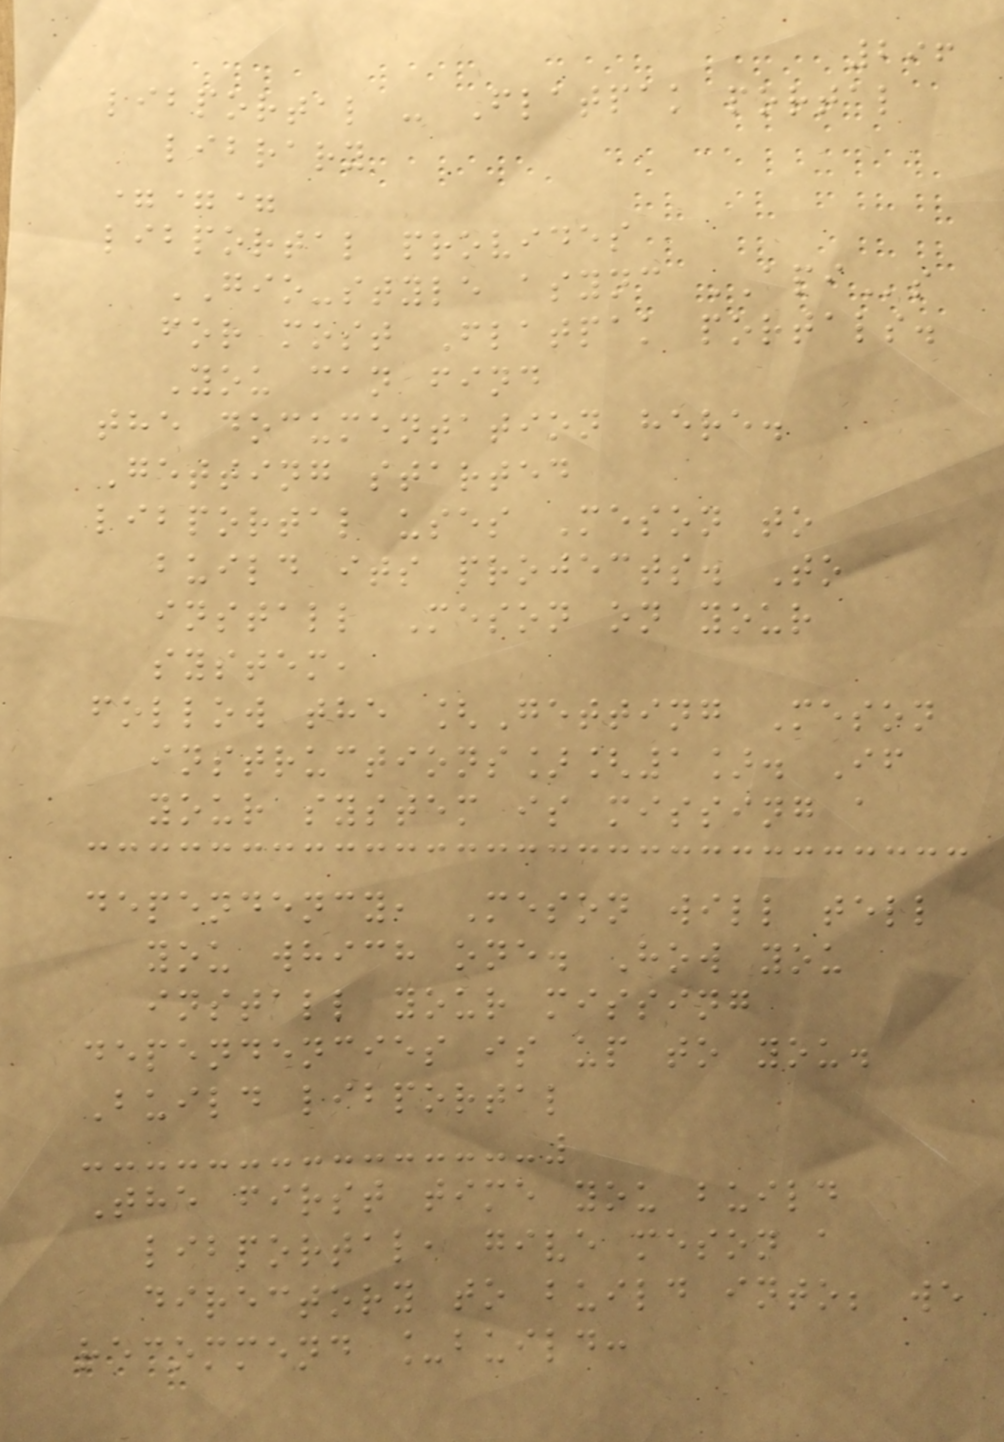296
libportal - Flatpak portal
library
===
libportal provides
GIO-style async APIs
for most Flatpak portals.
You can find
the documentation here.
Getting started
libportal uses Meson to
build its projects. To
install Meson on your
system,
follow the [Getting Meson
instructions][1]. If
your system is missing a
dependency, Meson will tell
you which one. How you
install your missing
dependencies is up to you.
Build libportal
The first time you build
libportal, give meson a
directory to build into; we
recommend _build:
